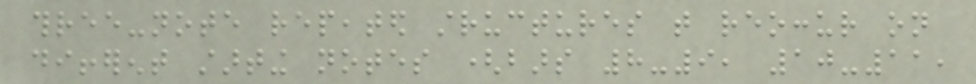three-note repeated structures that reoccur on
different starting notes (bars 8-9, 10-11,
